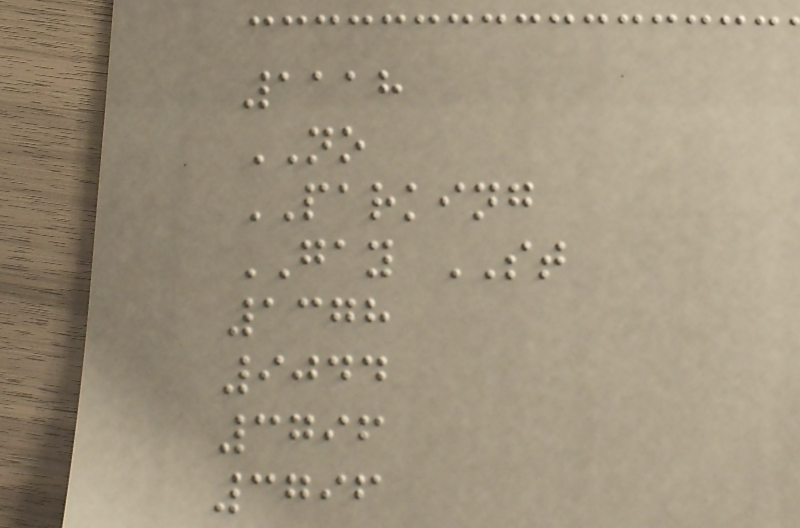1118
NO
PARKING
GAY ST
1378
9044
3796
3796
